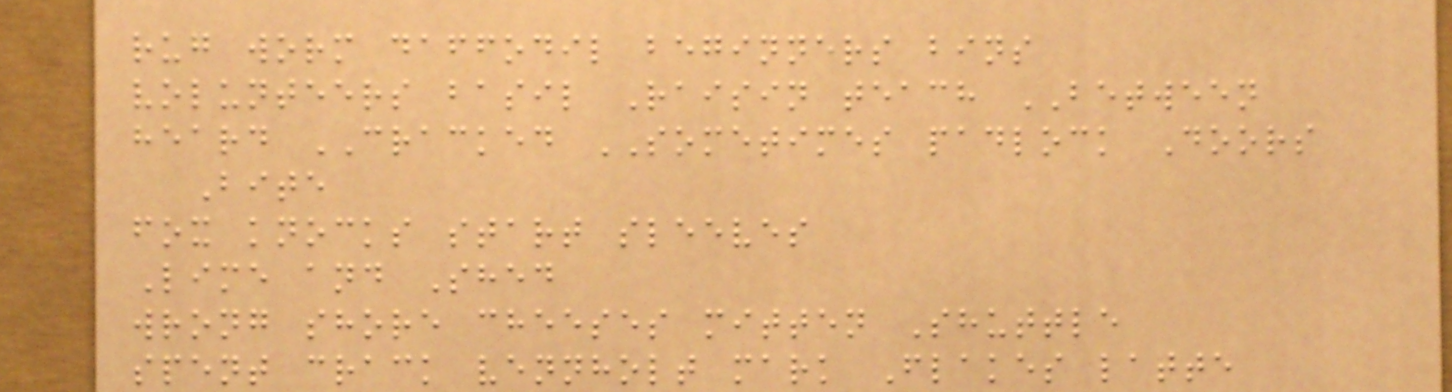rug worm daffodil beginners bins
volunteers basil Raisin teach BETWEEN
heard CRACKED SOMETIMES padlock Doors
Bite
fox knocks start sleeves
Lime and Shed
wrong shore cheeses mitten Shuttle
spent crack vennholt mark Flakes latte
